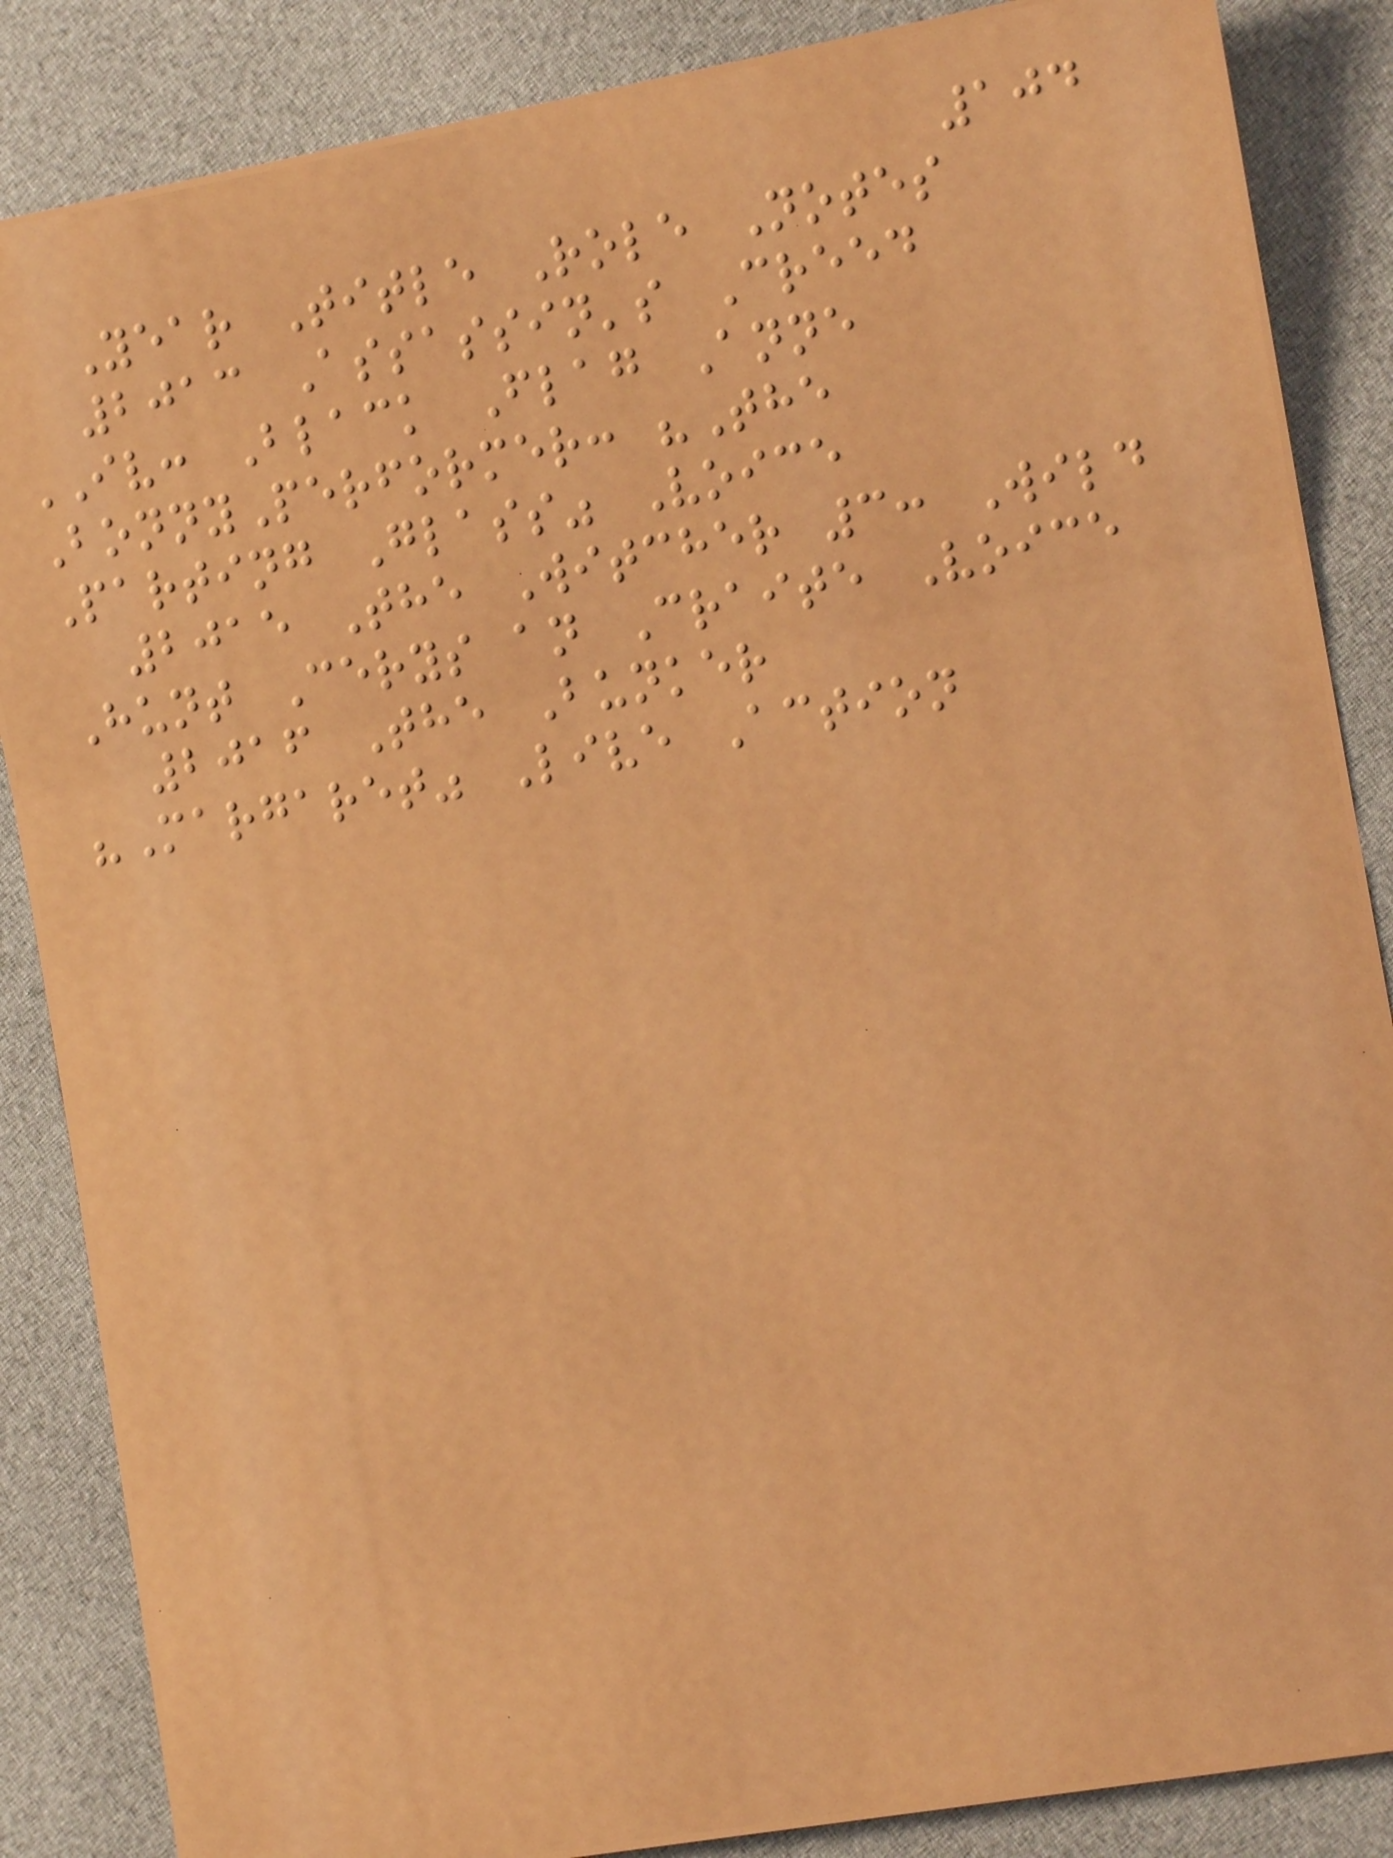104
Year Title Role Notes
2013 Assassin's Creed
IV: Black Flag Anne
BonnyPerformer: "The
Parting Glass" Voice
2015 The Witcher 3: Wild
Hunt Cerys an Craite Voice
2016 The Bunker
"Margaret" Live Action
